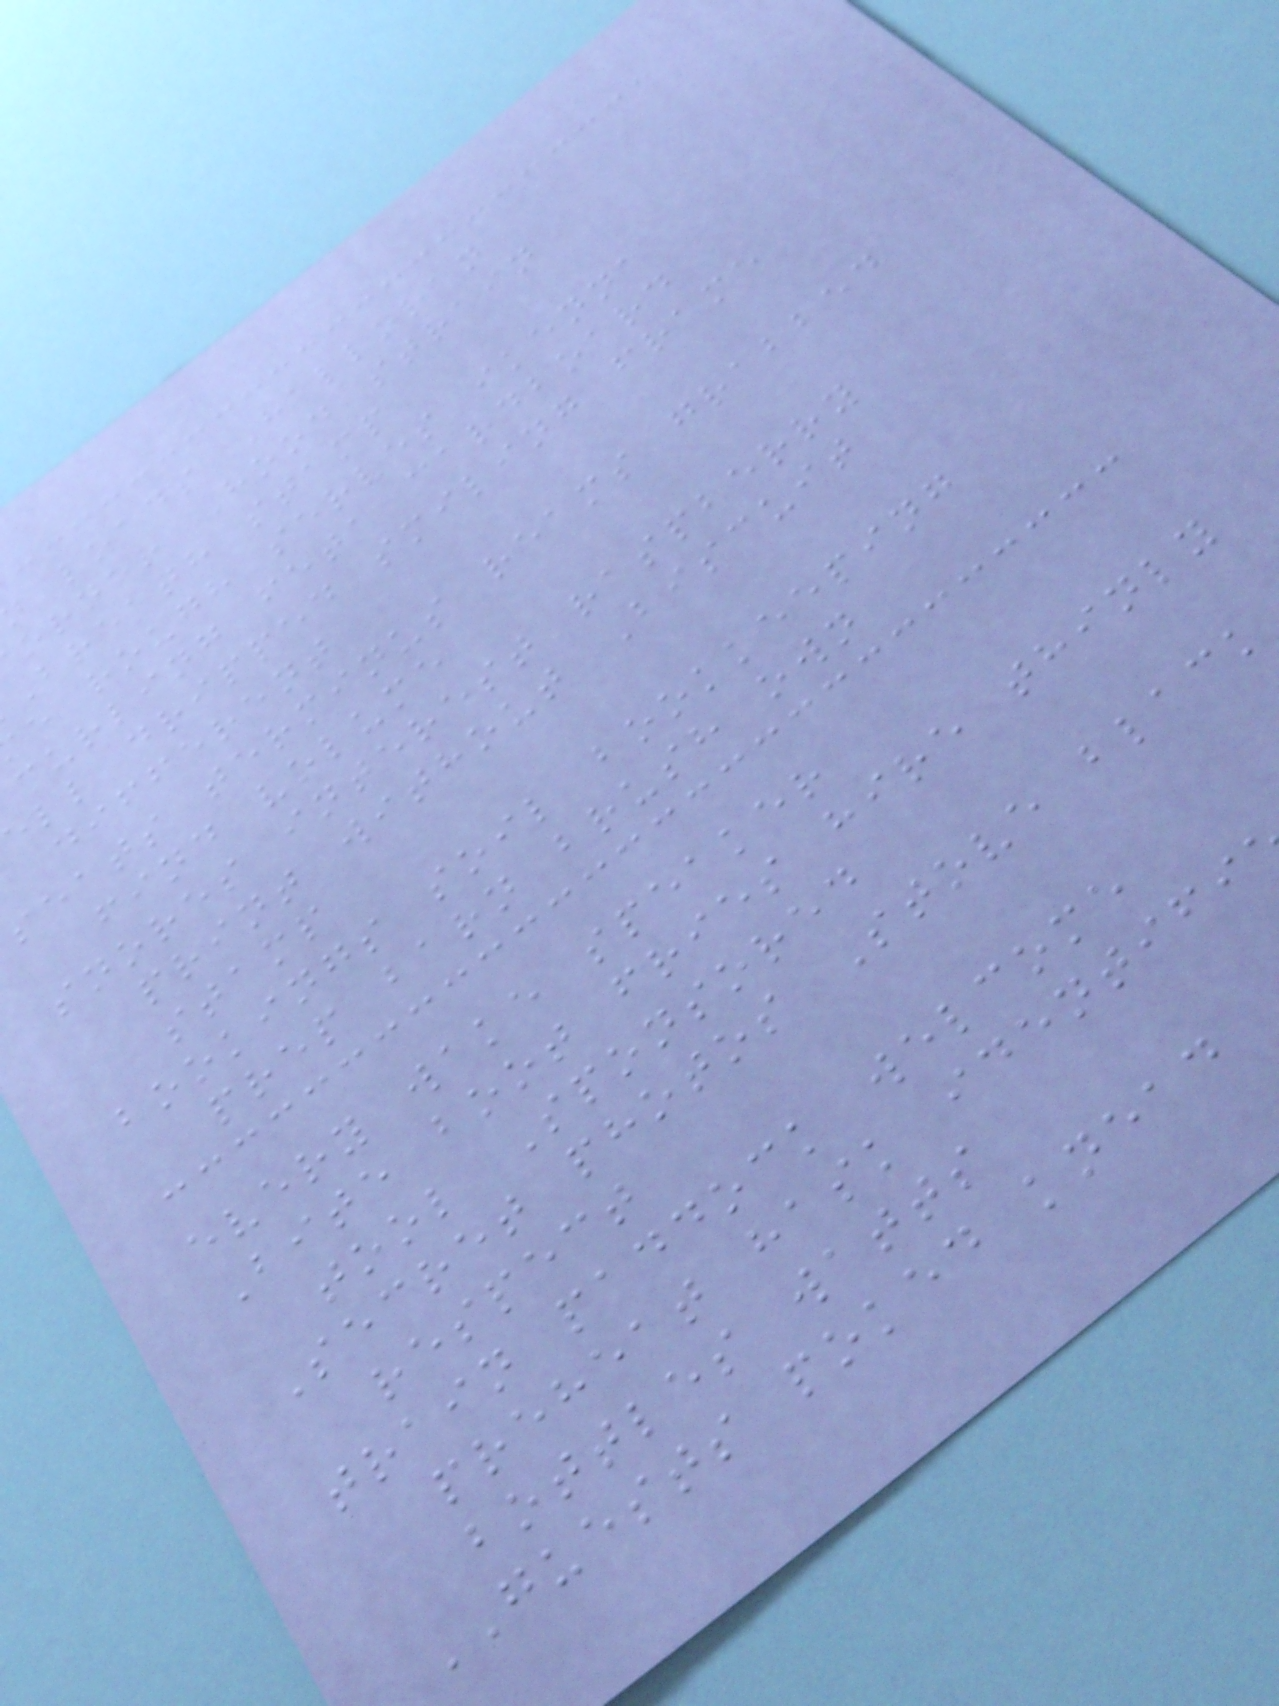loads Halloran
orner Hood strain
breath stamp
e rough serves ikenna
curling feta cardboard
ll dripped smiling frame
different
seats terminus reams grabbed
find volume
snores interest raspberry
print without Biscuit
stamp
bookings soil bookkeeping
prep barn brush own
every wake speaker
Bite boot fries hire thinly
tool Sponsored
Secret photos Stove black
respect
train paddock welcome
preheat hask identifi
bottles watts
GUESTS poked knead
